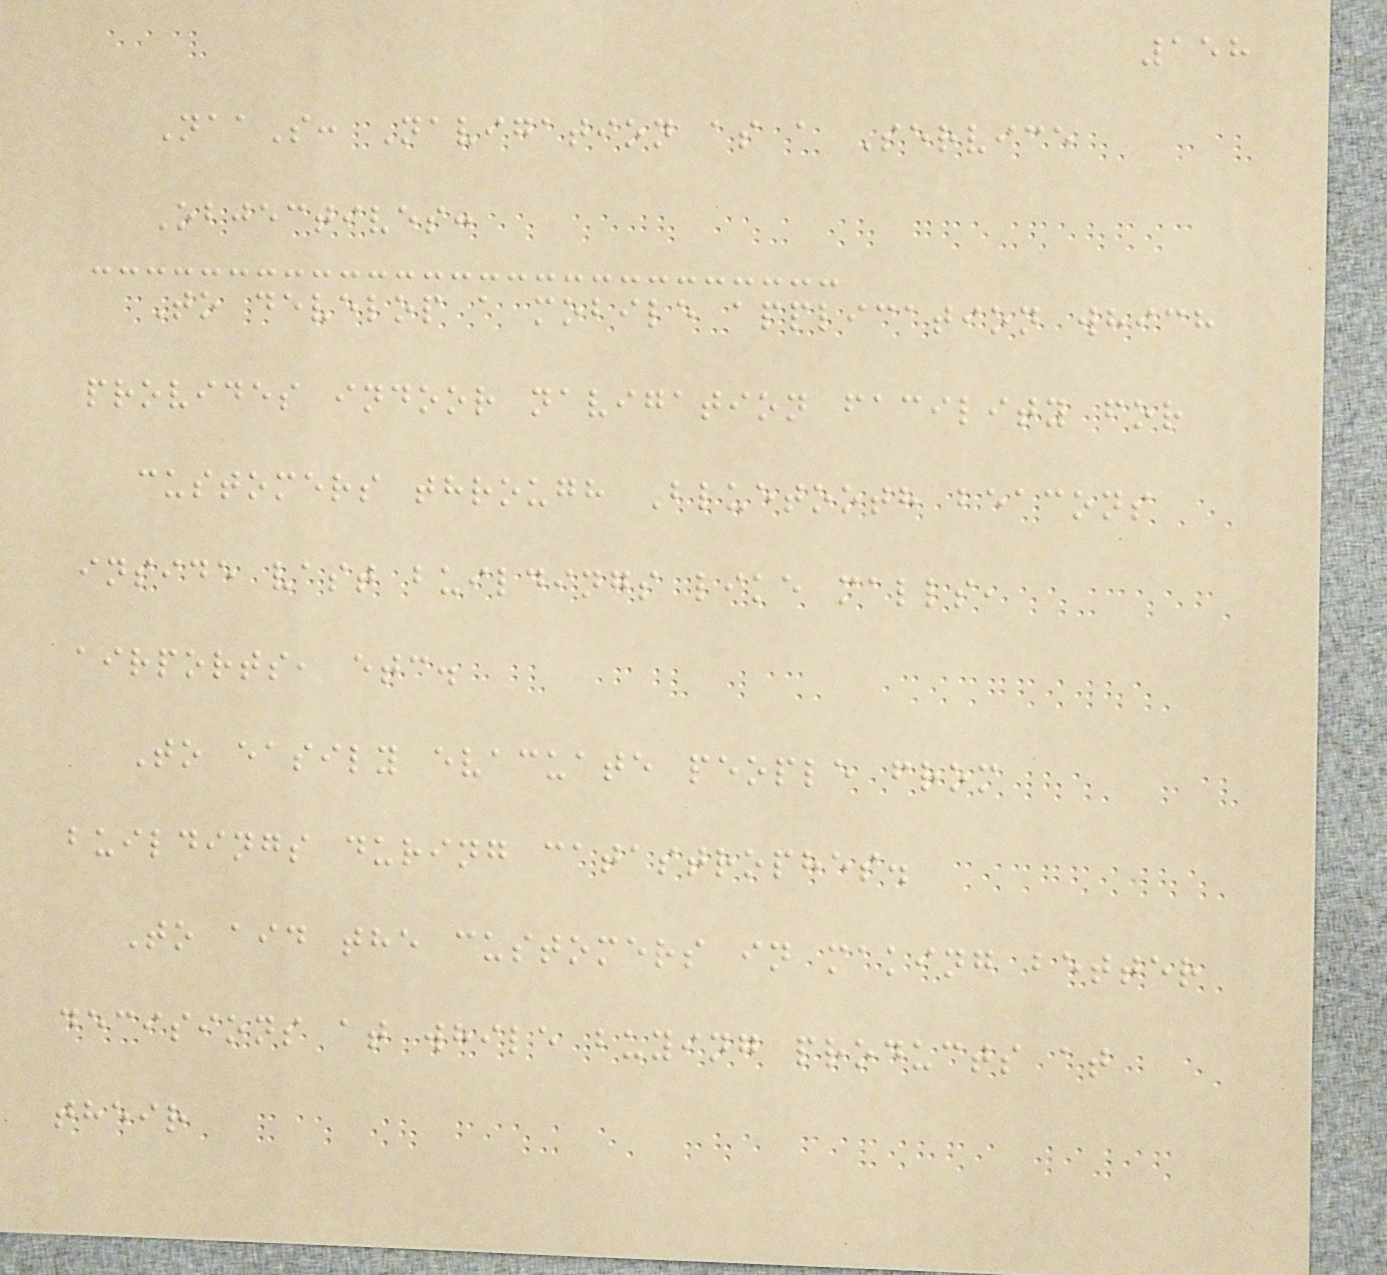158
NaaS: Navigation as a Service
Objectives:
To develop a mobile application which
provides indoor navigation facility for
customers through Bluetooth beacons
inside vast buildings like malls,
airports, etc.
To easily evacuate people from
buildings during catastrophes.
To aid the customers in making better
decisions at while buying products at
their
